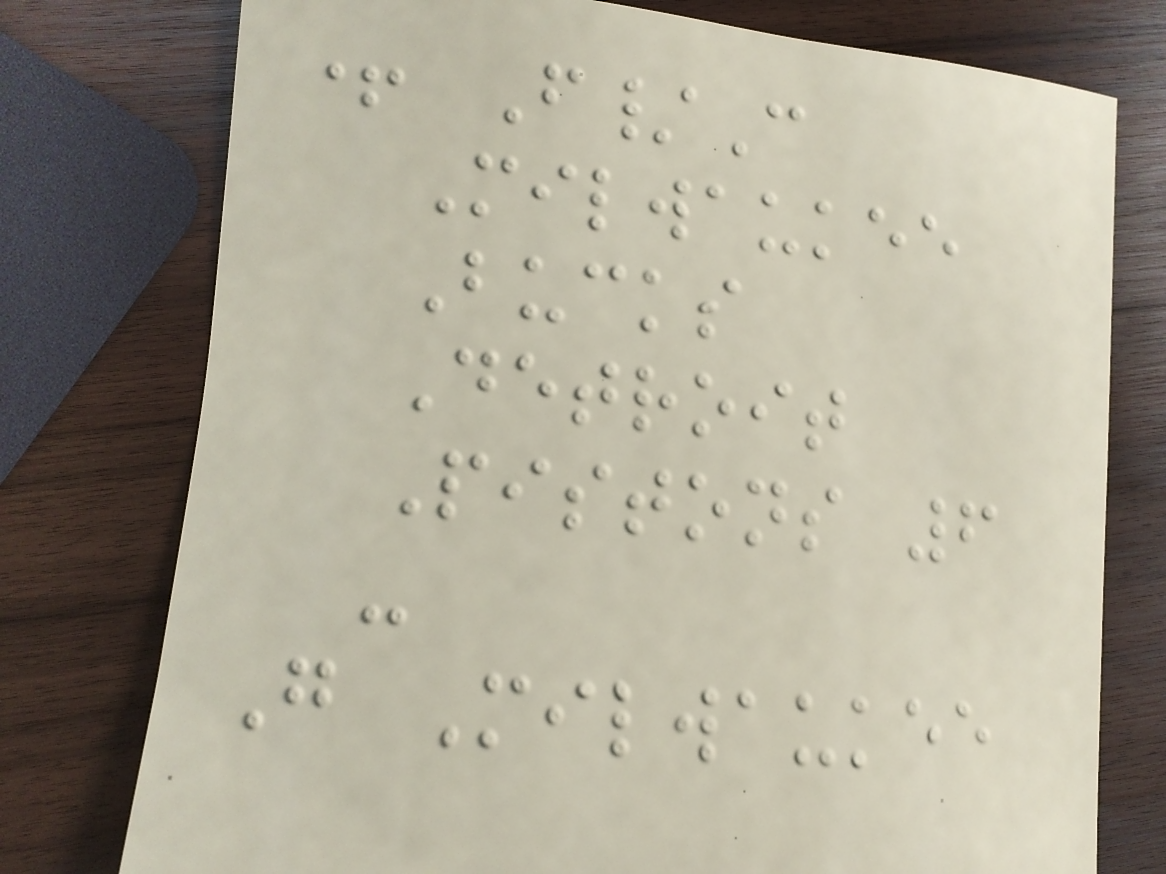+ F/C
Milwaukee
Bucks
Detroit
Pistons 6
-
G Milwaukee
